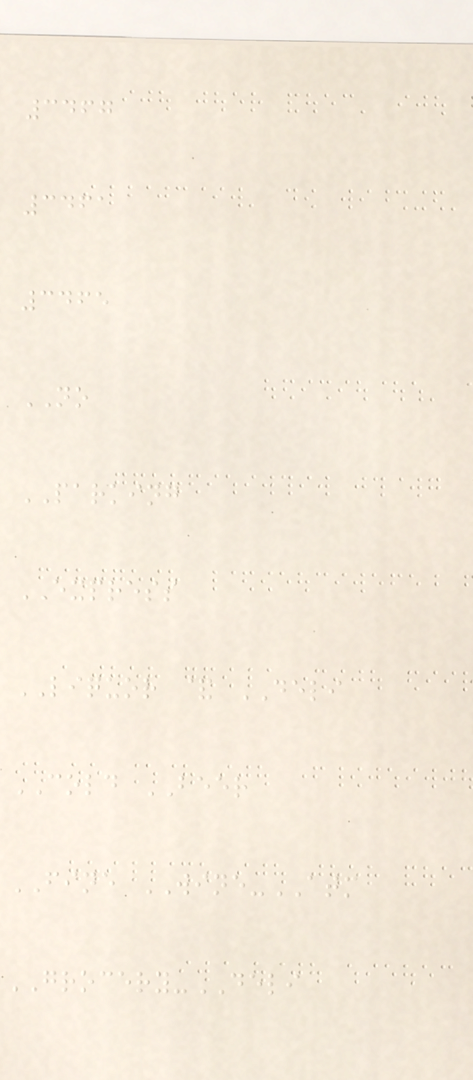3467
3461
3465
NO
PARKING
EXPRESS
LIQUOR & DELI
COLD BEER
FINE WINE-ATM
GROCERY-DELI
